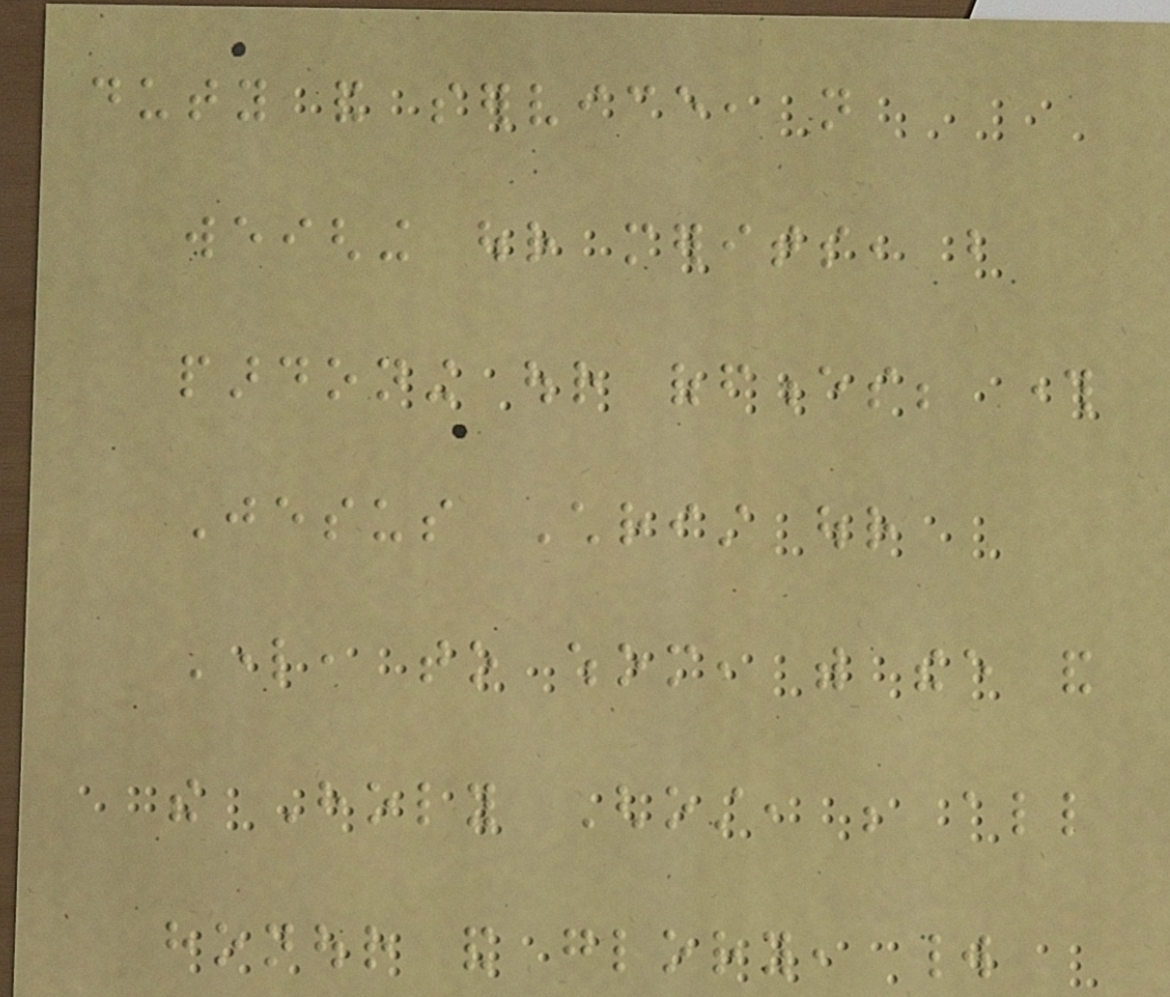duty and service, not
weighing our merits, but
pardoning our offences; through
Jesus Christ our
Lord, to whom, with thee and
the Holy Ghost, be all
honour and glory, world
